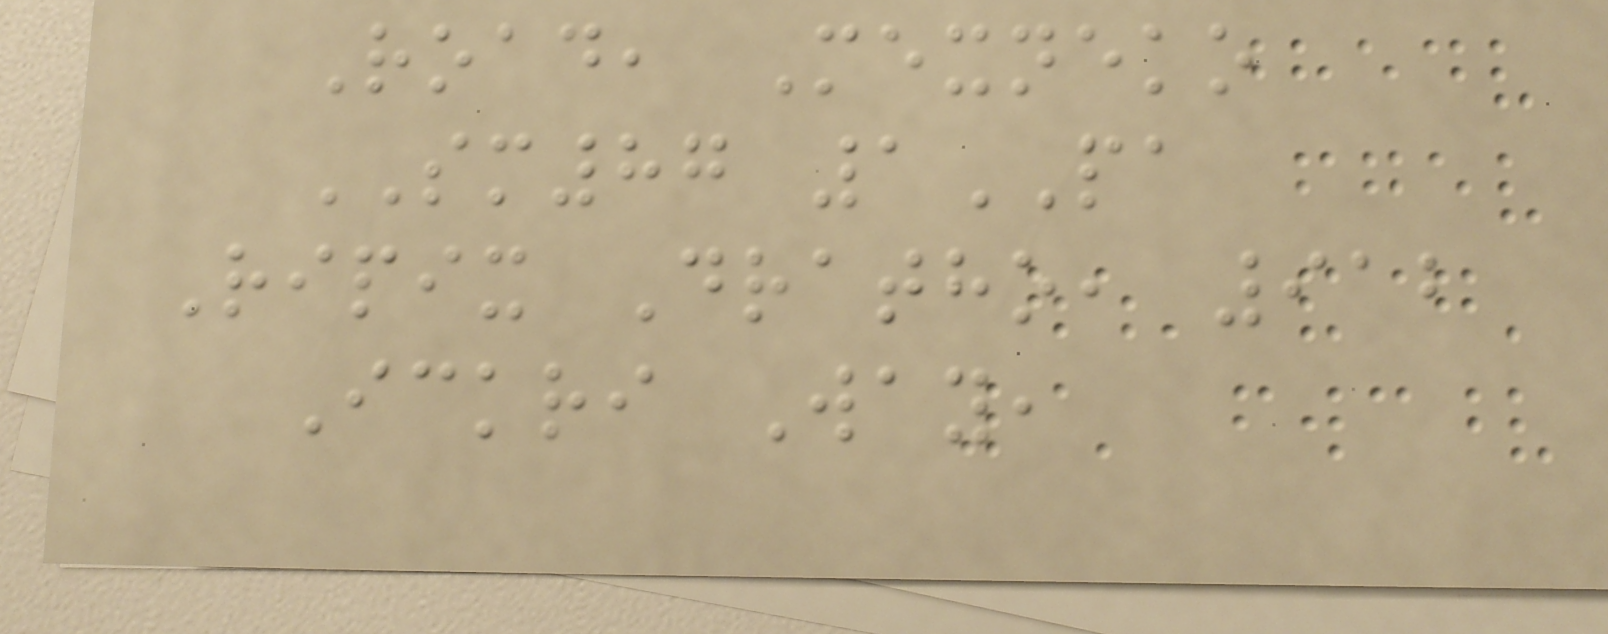Road, Mexneko
SM87 1PA
Ripix Dratho, 912
Ickri Way,
